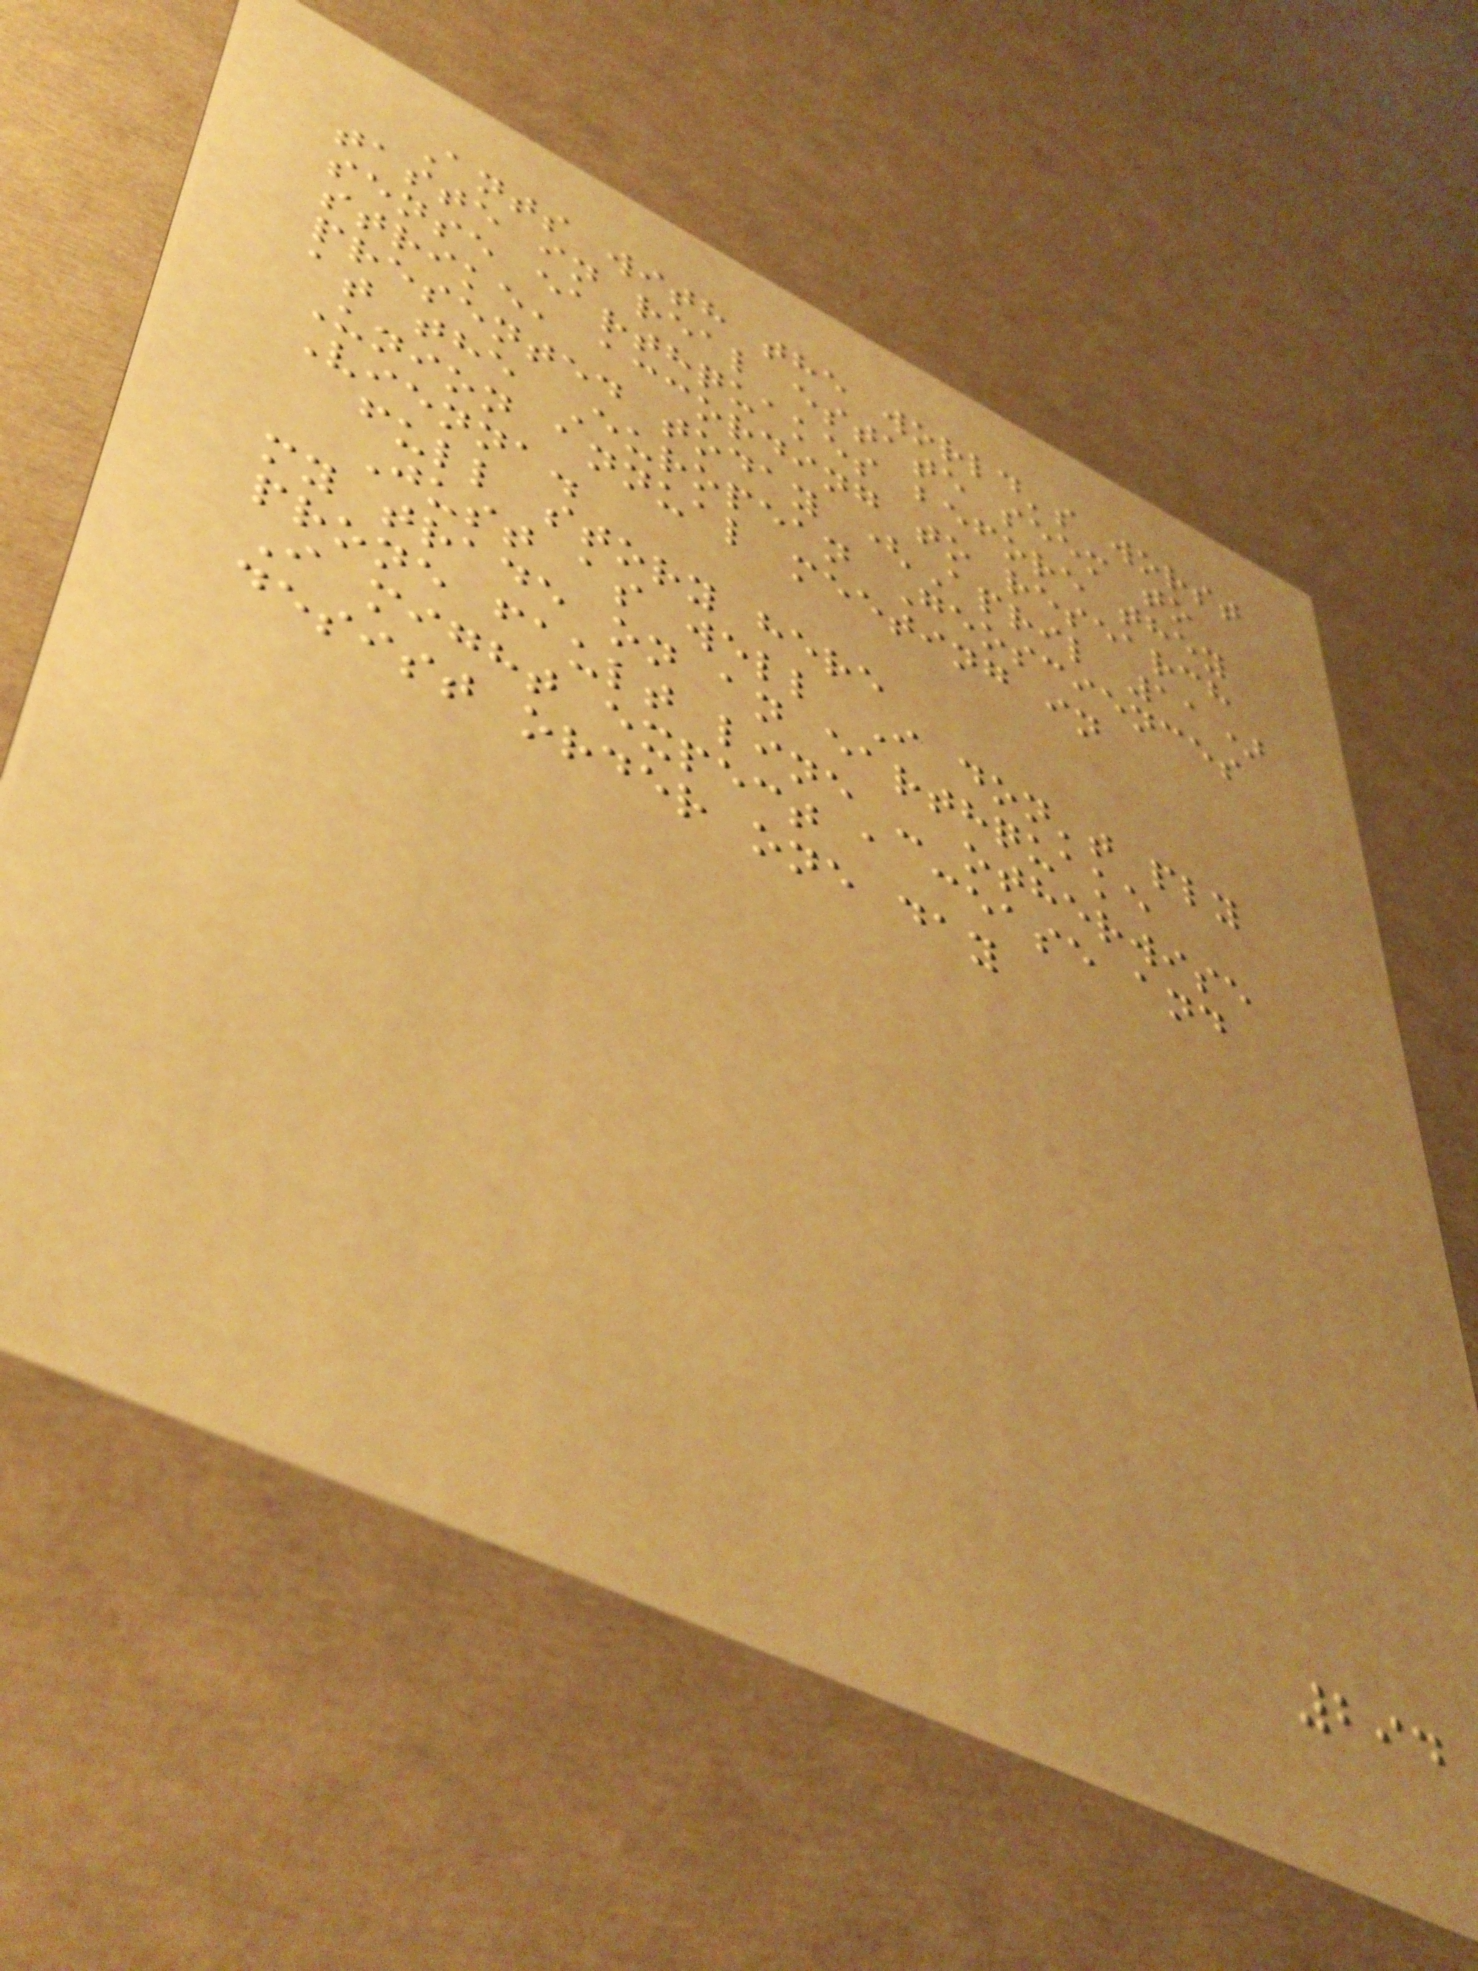Ants with the world's worst
taste in real estate seem to
sense earthquakes before they
strike, according to research
presented today (April 11)
at the European Geosciences
Union annual meeting in
Vienna.
full story here
Just as well I don't ply
my trade on an earthquake
prone fault line - otherwise
I might expect a cease and
desist order one day
294
